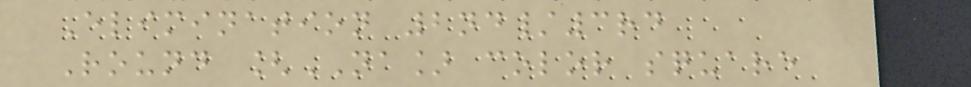Elimination 2nd/3rd
Round [NA] color square
